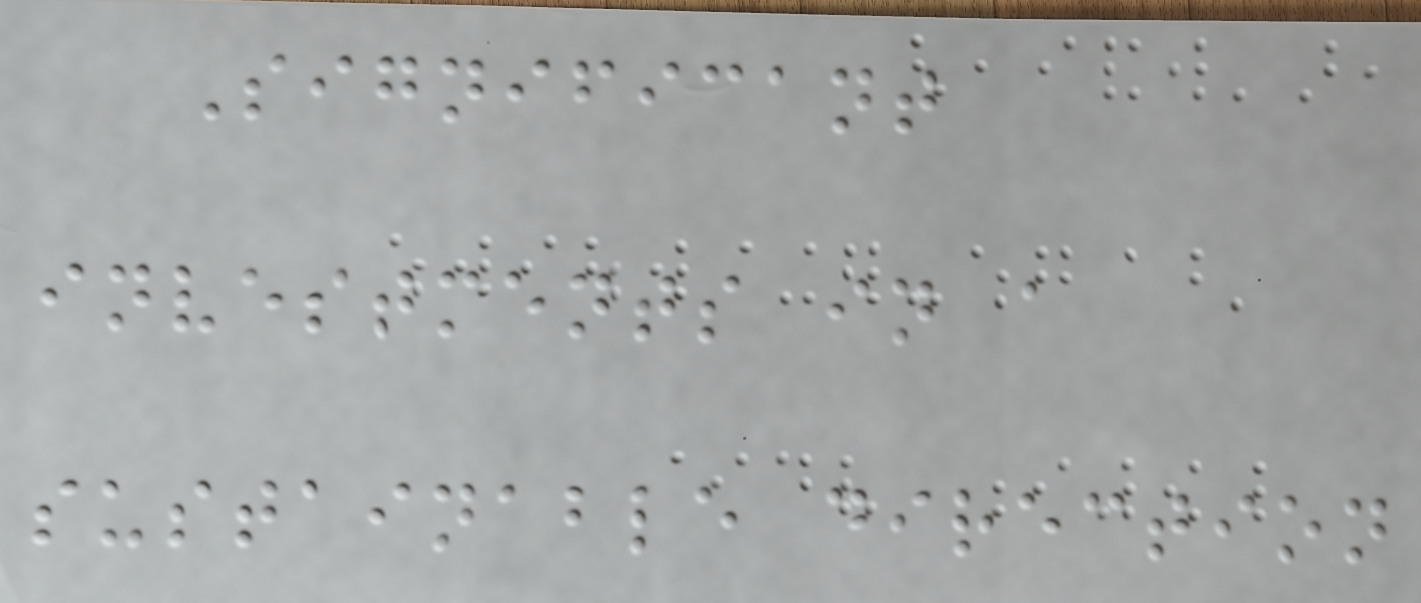Significant
investments in a
sustainable direction
